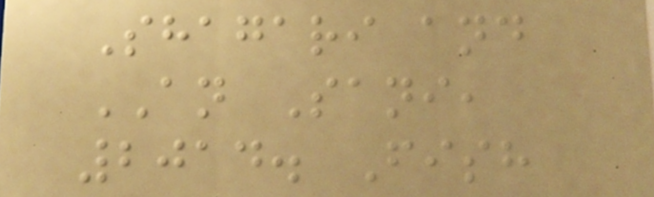Shagari and
AN Sani,
2014. Fish
